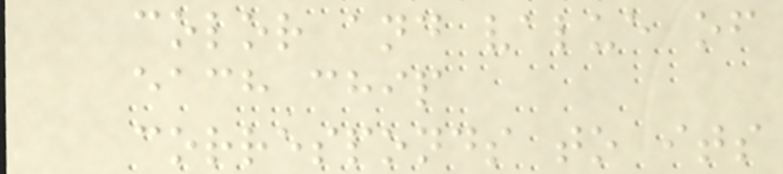color and value of
each chip
corresponds to its
